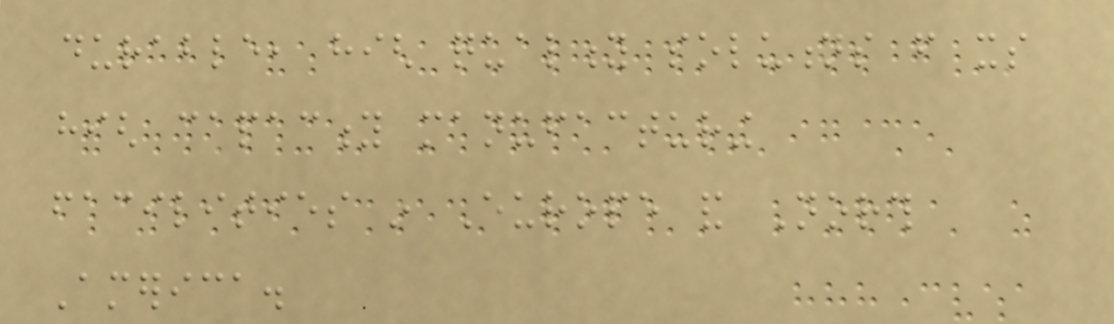durable, high quality solutions from its
high capacity manufacturing
facilities in Europe and North
America.
